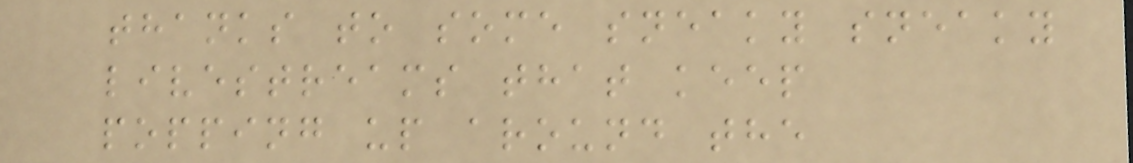thanks to some sneaky sneaky
livestreams that keep
popping up around the
